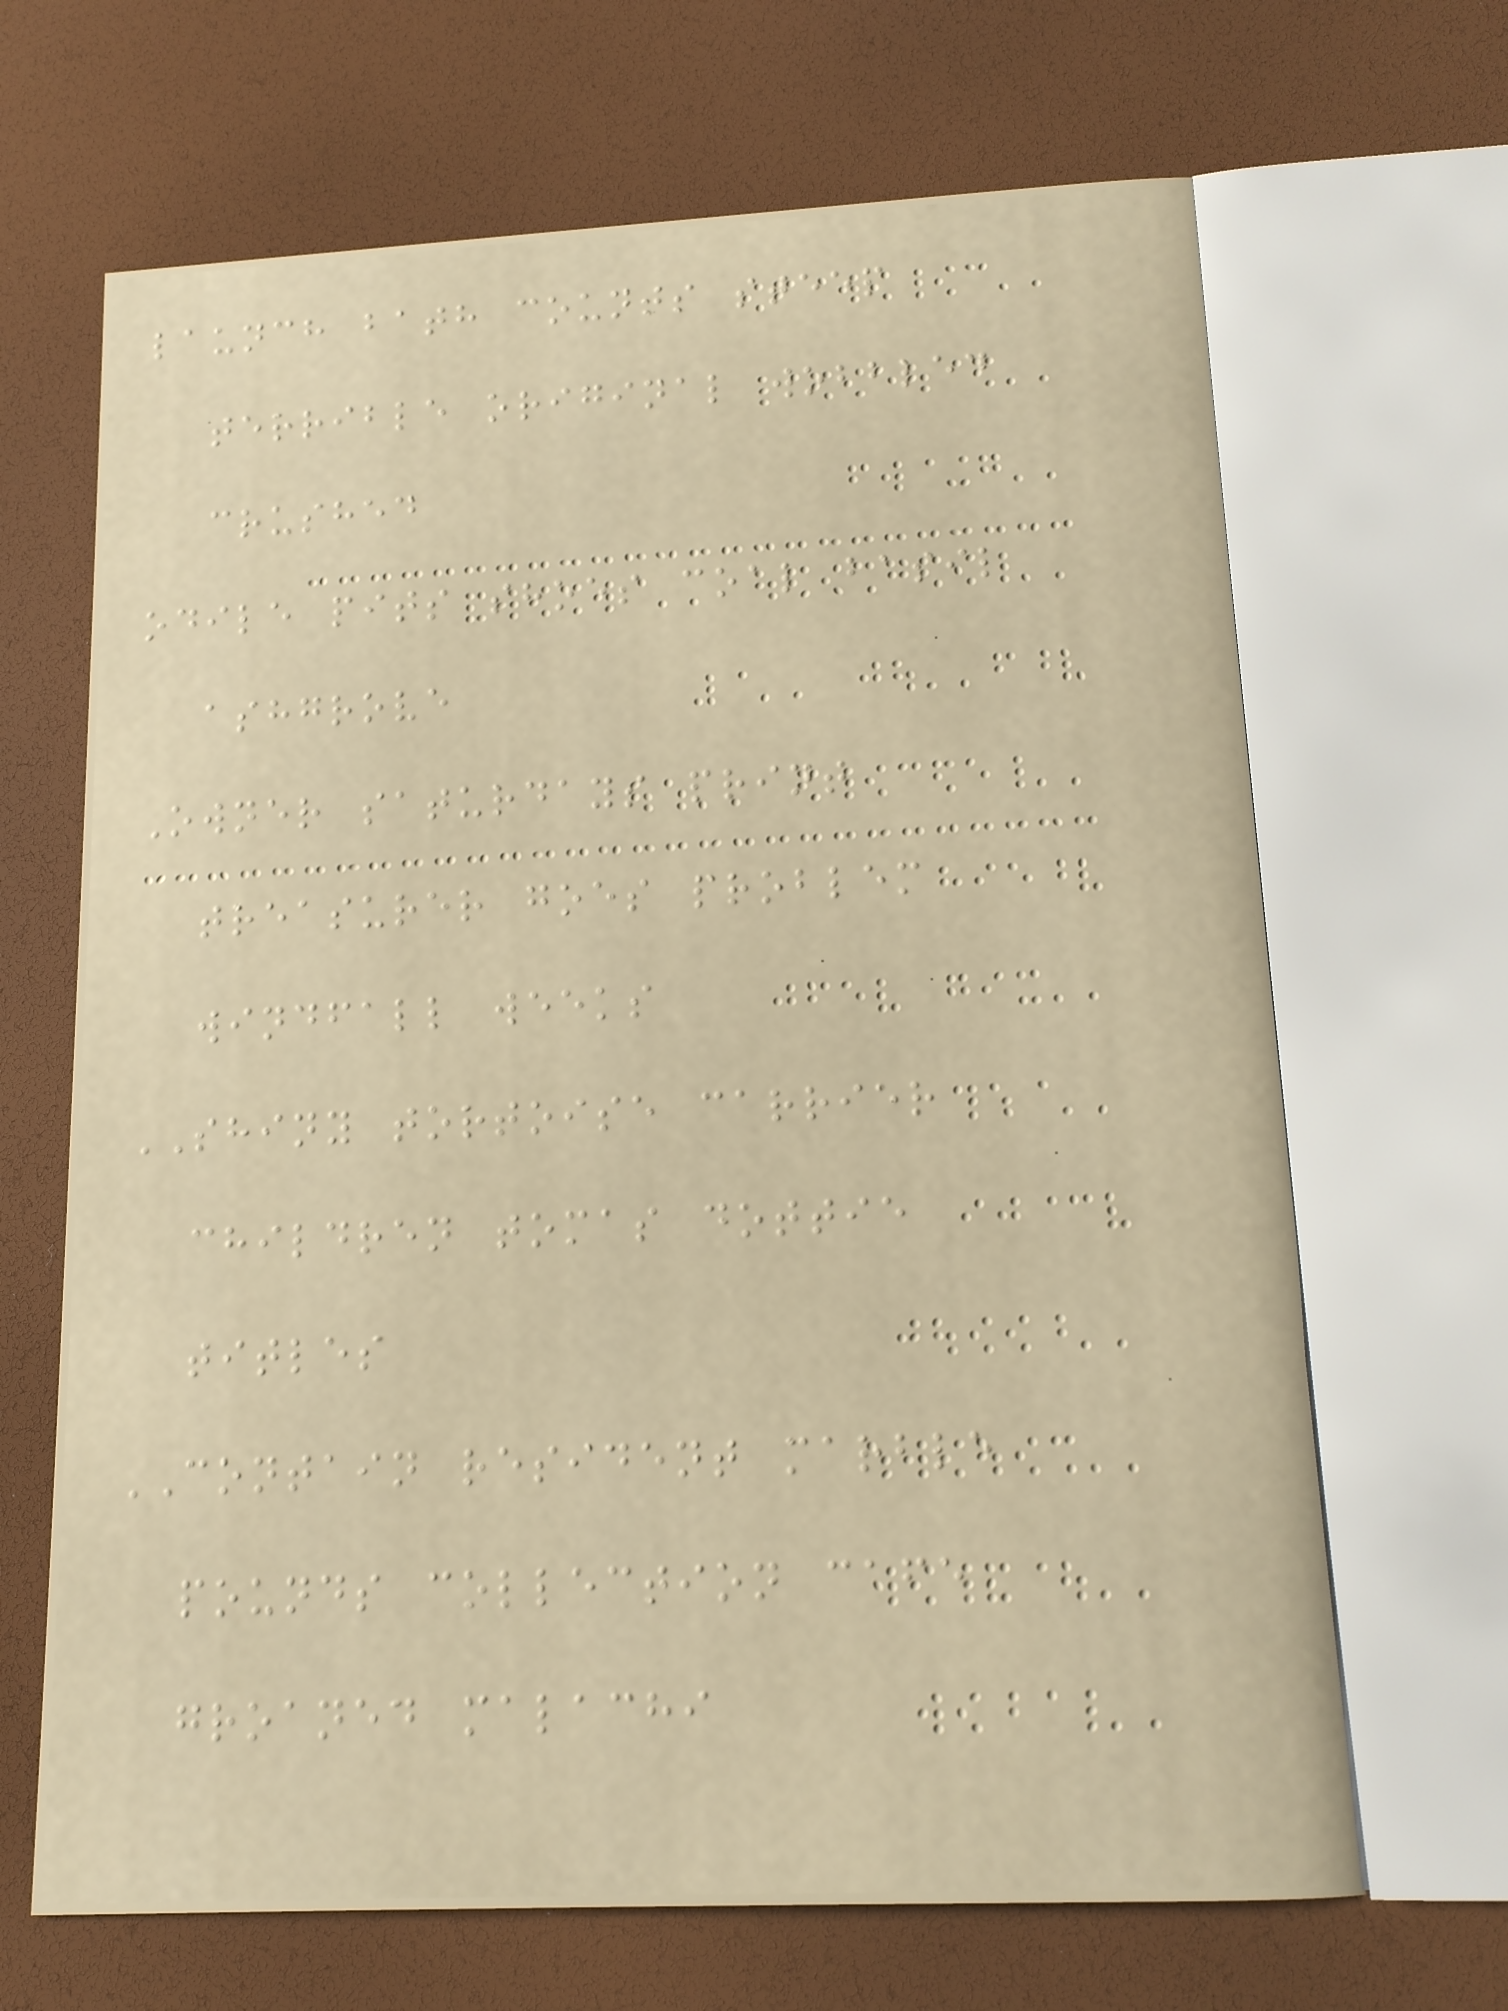launch bath counts steep
terrible original wobbled
crushed
odile pits shoes coal basil
ashgrove
Owner saturdays print
treasurer goes problem
windfall weeks
SHINY tortoise carrier
children tomas dottie
titles
CONTAIN resident marble
pounds collection cafe
groaned malachi
